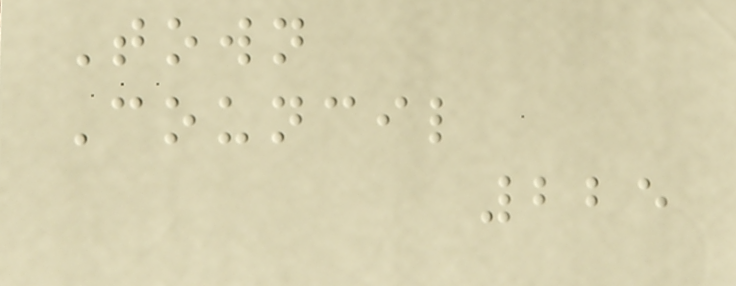Town
Council
225
